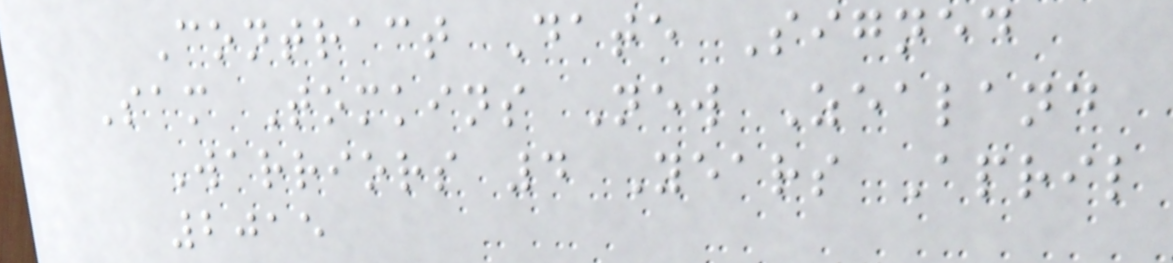Contract Date Signed
Sam Tomkins New Zealand
Warriors 4 Years April
2015
